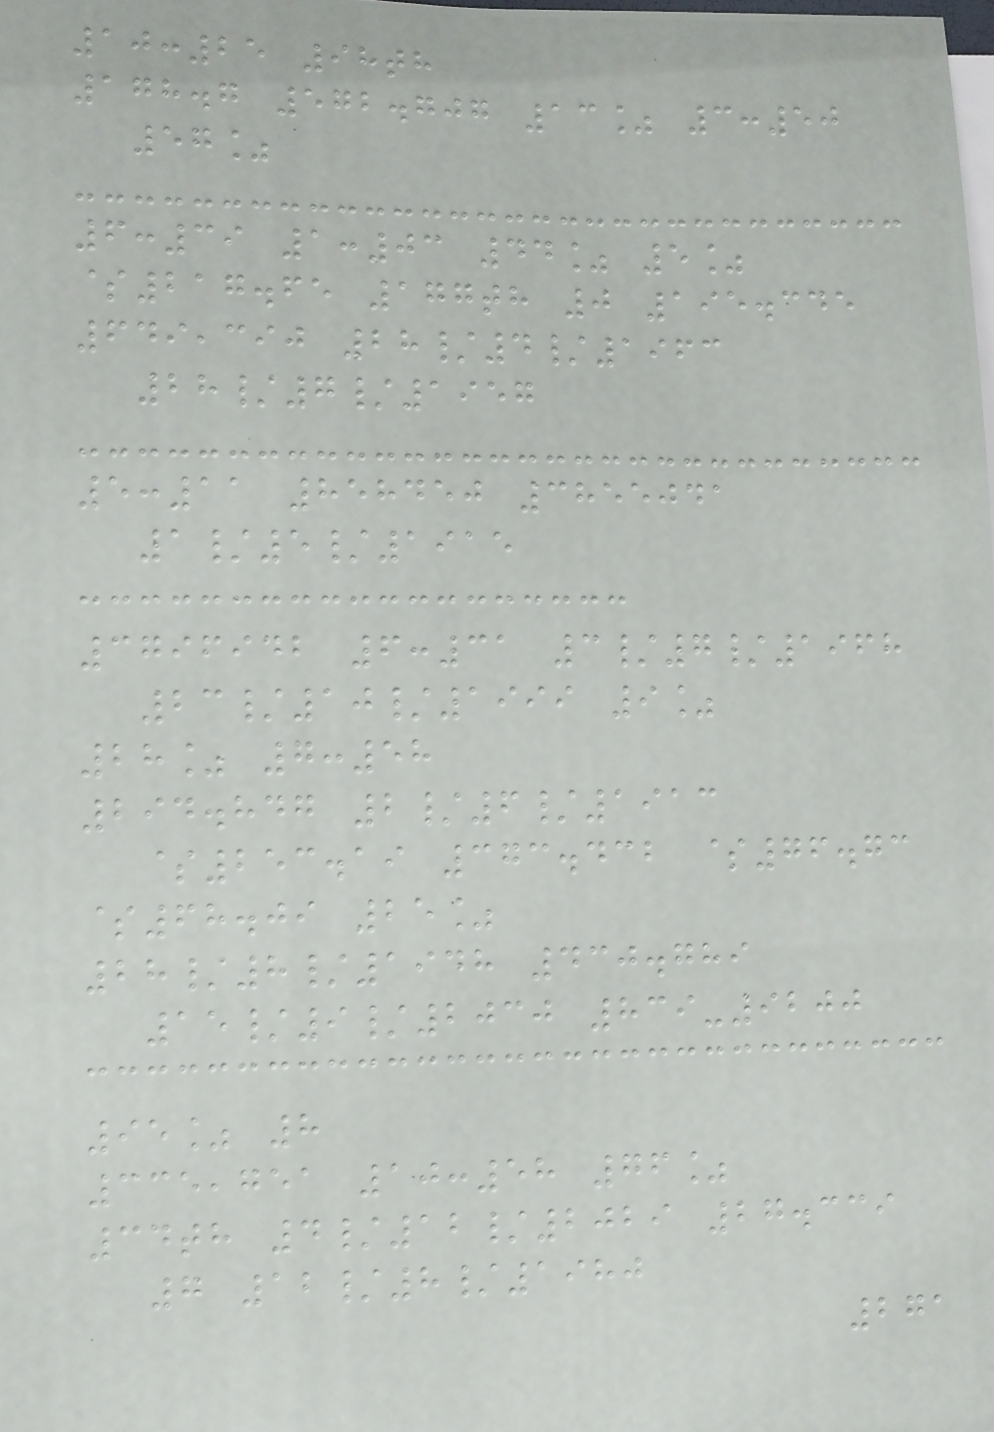10:25 98th
178.7 572.707 13% 3:50
57%
6:39 1:03 44% 5%
$217.65 177th 0 195.345
649,390 28/4/1963
28/7/1957
5:11 858450 3855041
1/5/1915
3796942 6:31 3/7/1968
23/10/1999 9%
28% 7:58
294.847 2/6/1913
$253.19 373.432 $76.73
$68.09 25%
28/8/1948 430.789
15/9/2030 839-9200
95% 8
335,751 10:58 76%
34th 4/12/2029 27.339
7 12/8/1980
271
